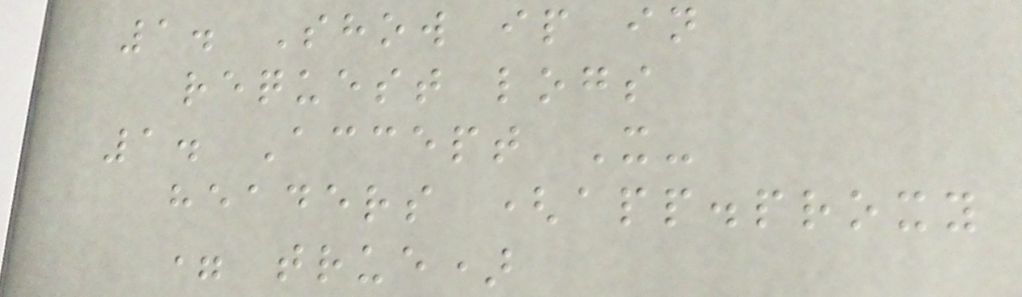1. Show ip in
request logs
1. Accept X-
headers (app.proxy
= true)
